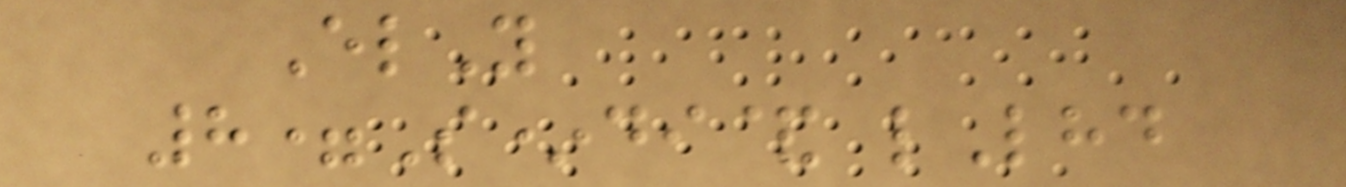ElY
8=S*di& lLhd
